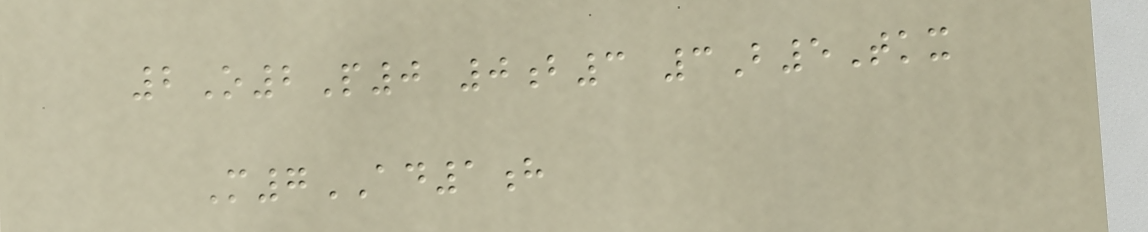2O2P0 0b3 3B5Tkx
M7AD1h
